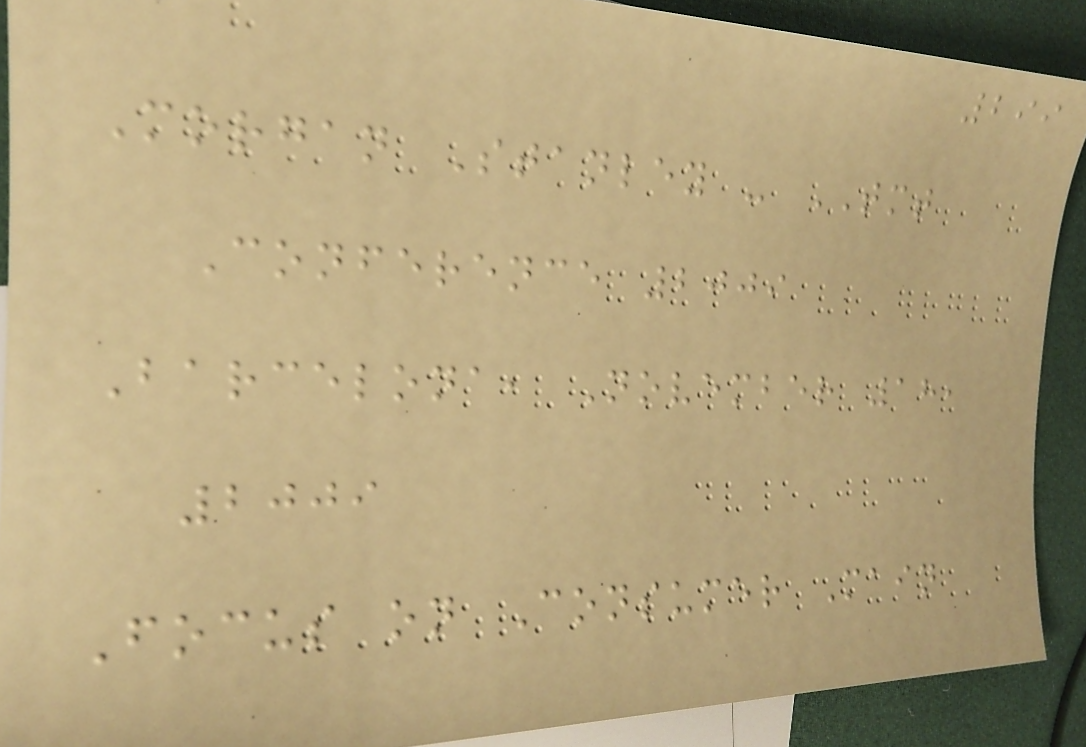299
Morgan Stanley - TMT
Conference 2009
Barcelona, November 18,
2009
Focus on Consumer Main
